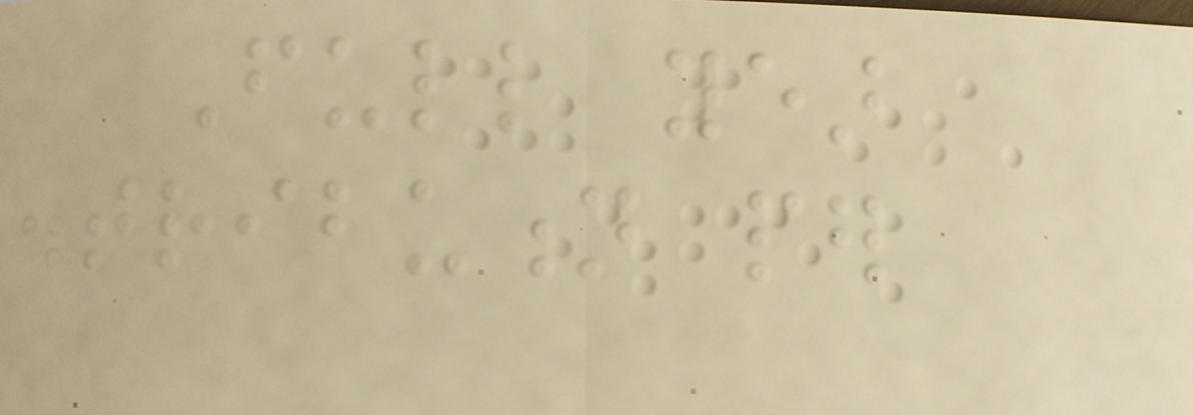Full year
distribution per
